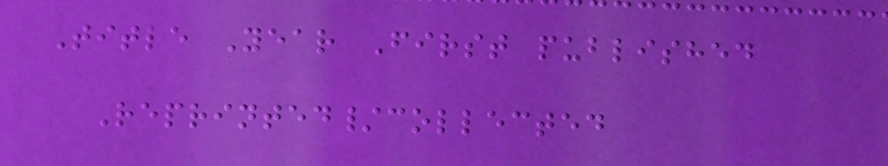Title Year First published
Reprinted/collected
